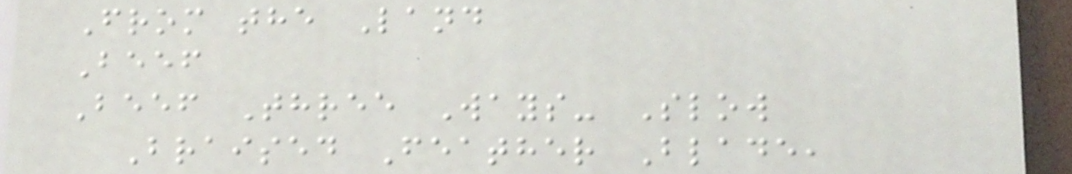From the Land
Beef
Beef Three Ways- Slow
Braised Feather Blade,
